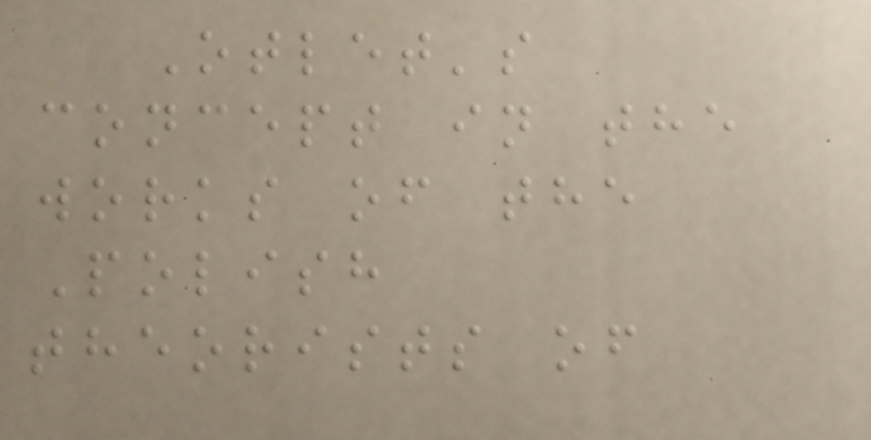Otlet's
concept in the
works of the
Polish
theorists of
